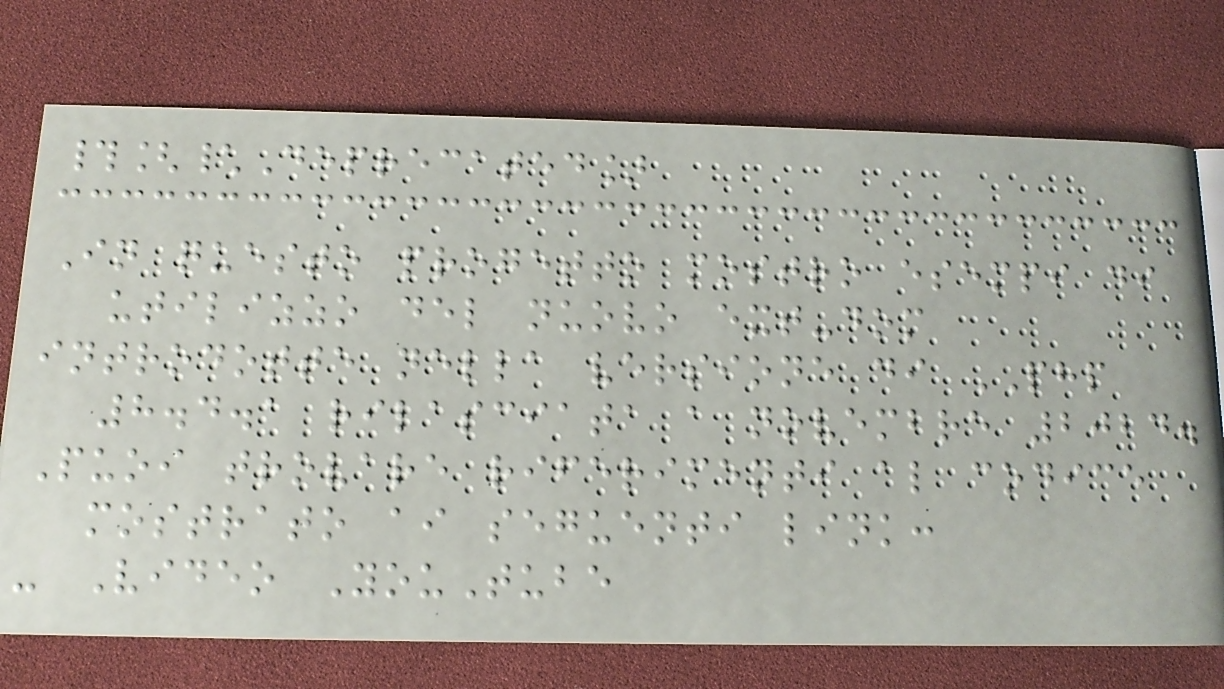#[\Deprecated]
In questo progetto mostro esempi di
utilizzo del nuovo ext-dom
introdotte nella versione di PHP
8.4.1 rilasciata a novembre 2024.
Puoi trovare riferimenti al codice
mostrato ai seguenti link:
- Video YouTube
